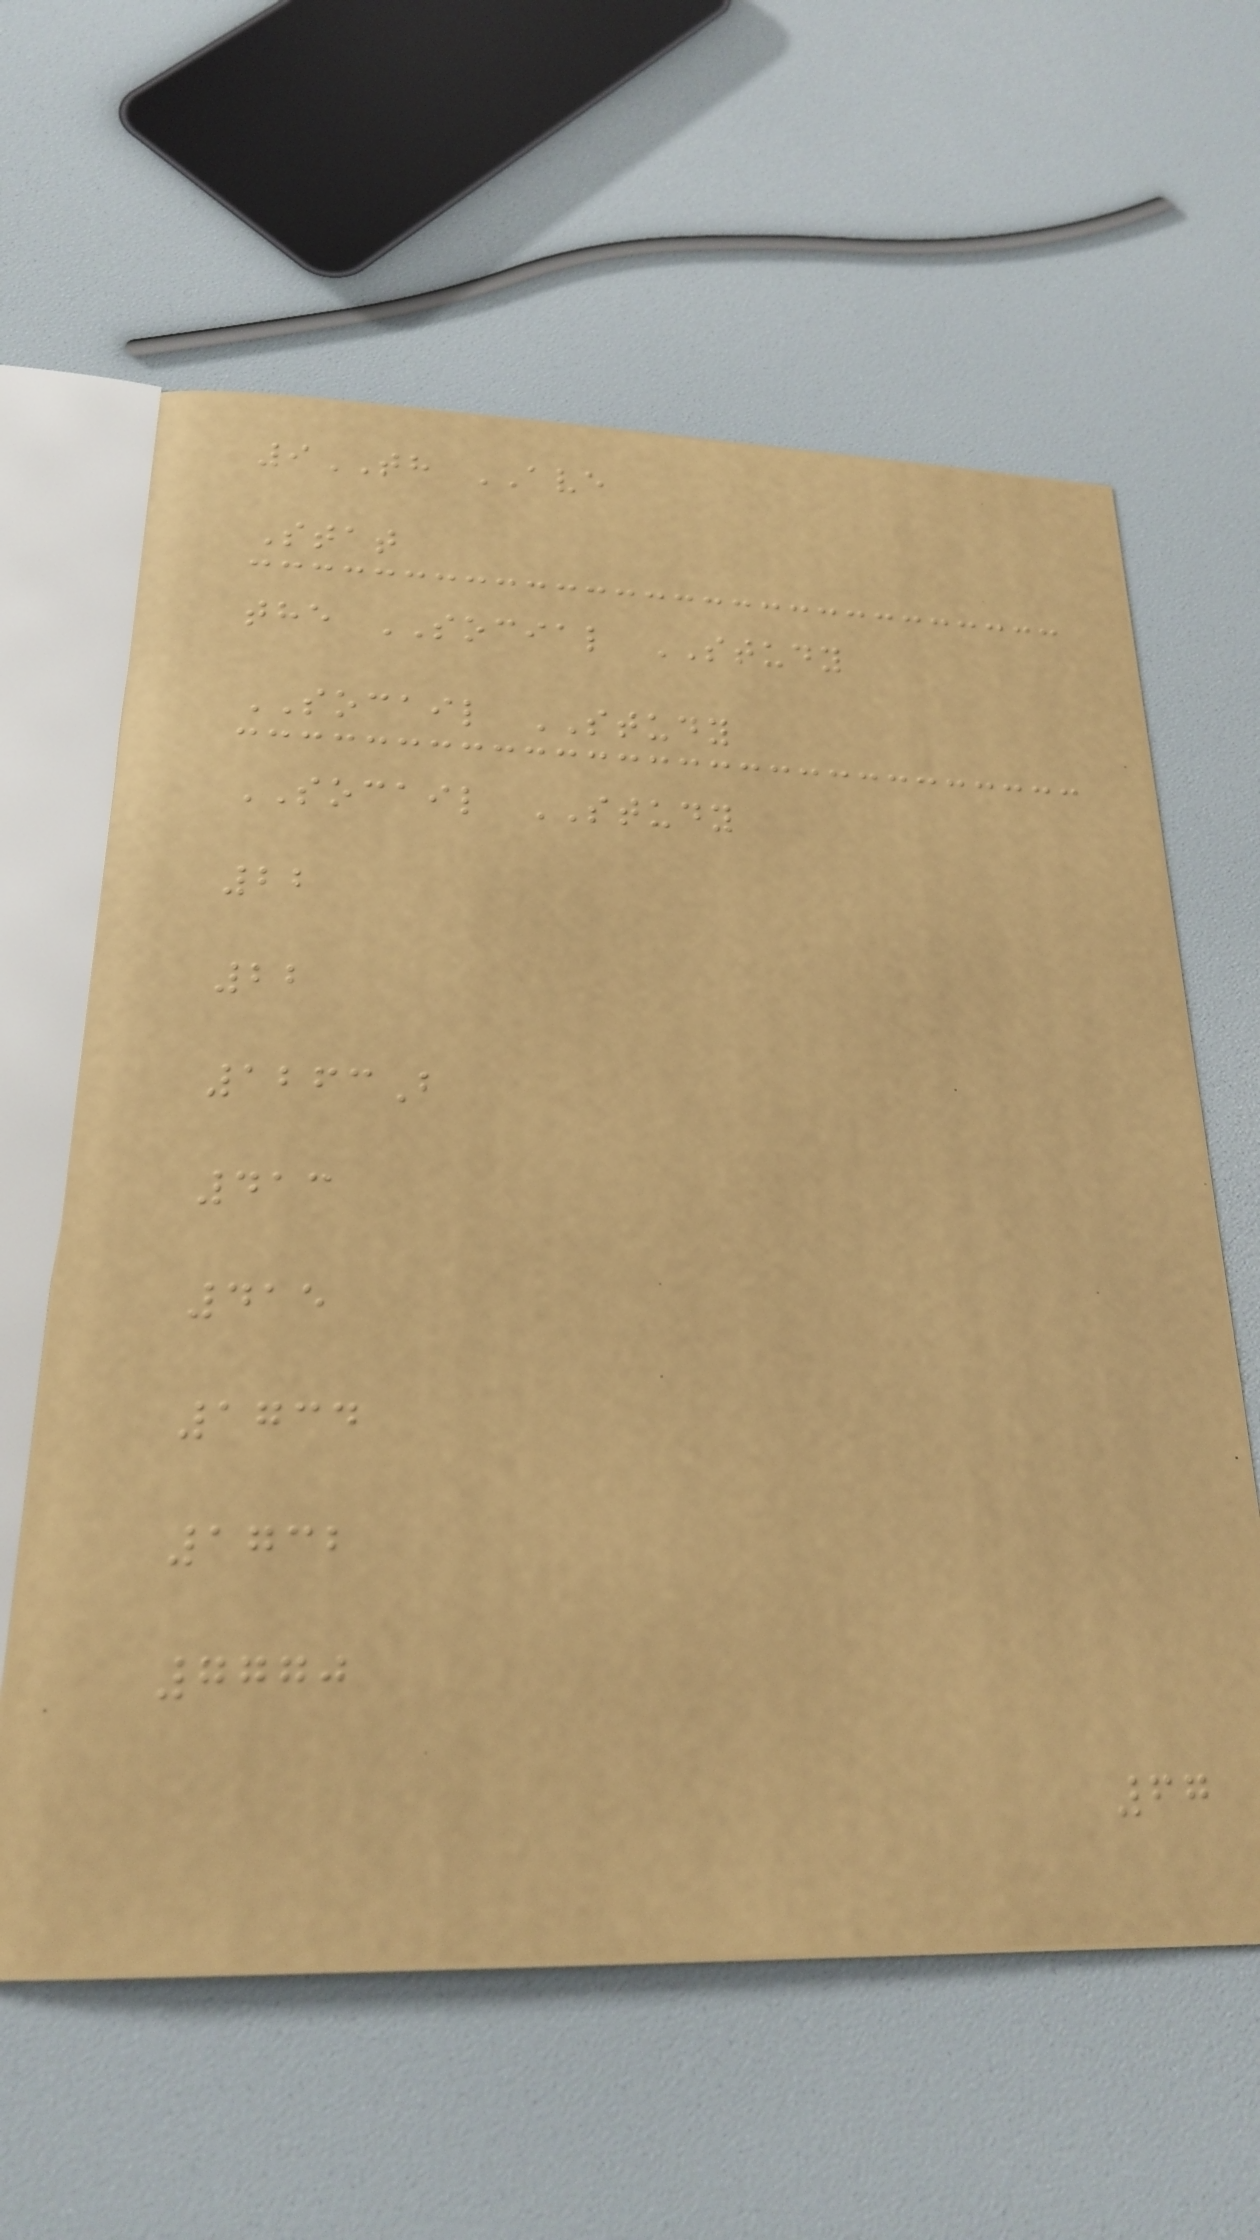9TH AVE
Stat
the SOCIAL STUDY
SOCAIL STUDY
SOCAIL STUDY
22
22
1263B
413
415
1734
1732
7770
67
